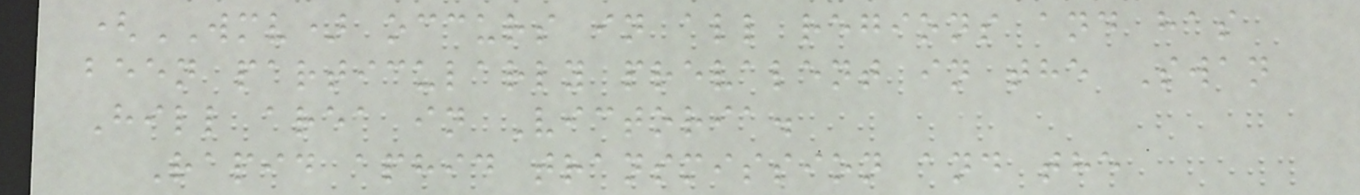(WMV) occurs in all regions and has
been particularly prevalent in the Swan
Hill area in Victoria.
Rapid aphid transmission and the
